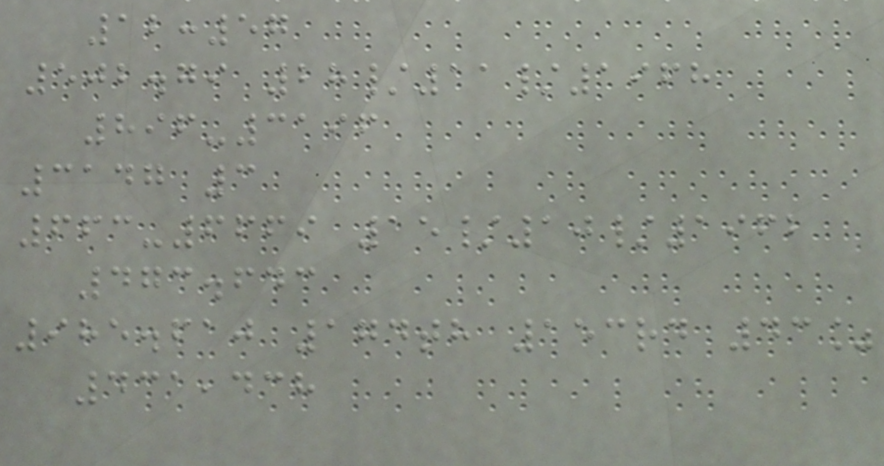12:57
502.79 28/11/1968
896-3196
3147 3
663-6669 15/10/1962
473.643
985.610 174th 153rd 43%
431,438
